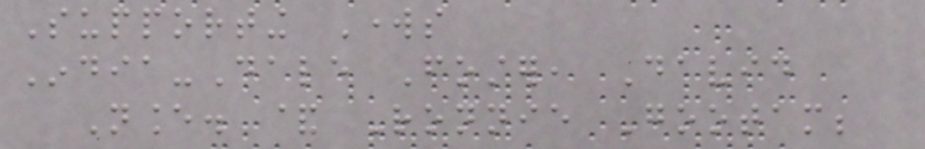Supporting Works
India-Dale Foster, David
Nance. & Ronnie Gootam;
